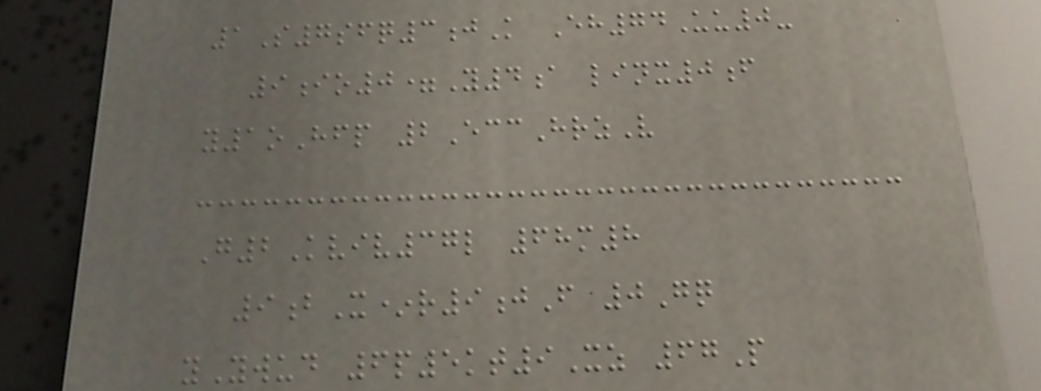1S7sfq3jK Eh74Uu0-
9io0=Y4a linx0f
y1oHfp 2EccHrzV
G2Kviv37l 68m8
9bX*r9jF 0Gq
yYwud 6p5kt9Xz 67P
